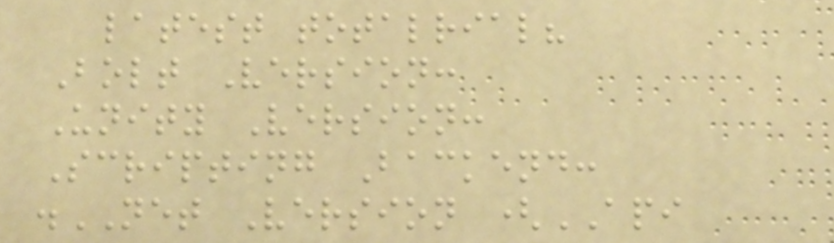latest totalrial?
Bolt Version:
Unity Version:
Scripting Backend:
.NET Version (API
